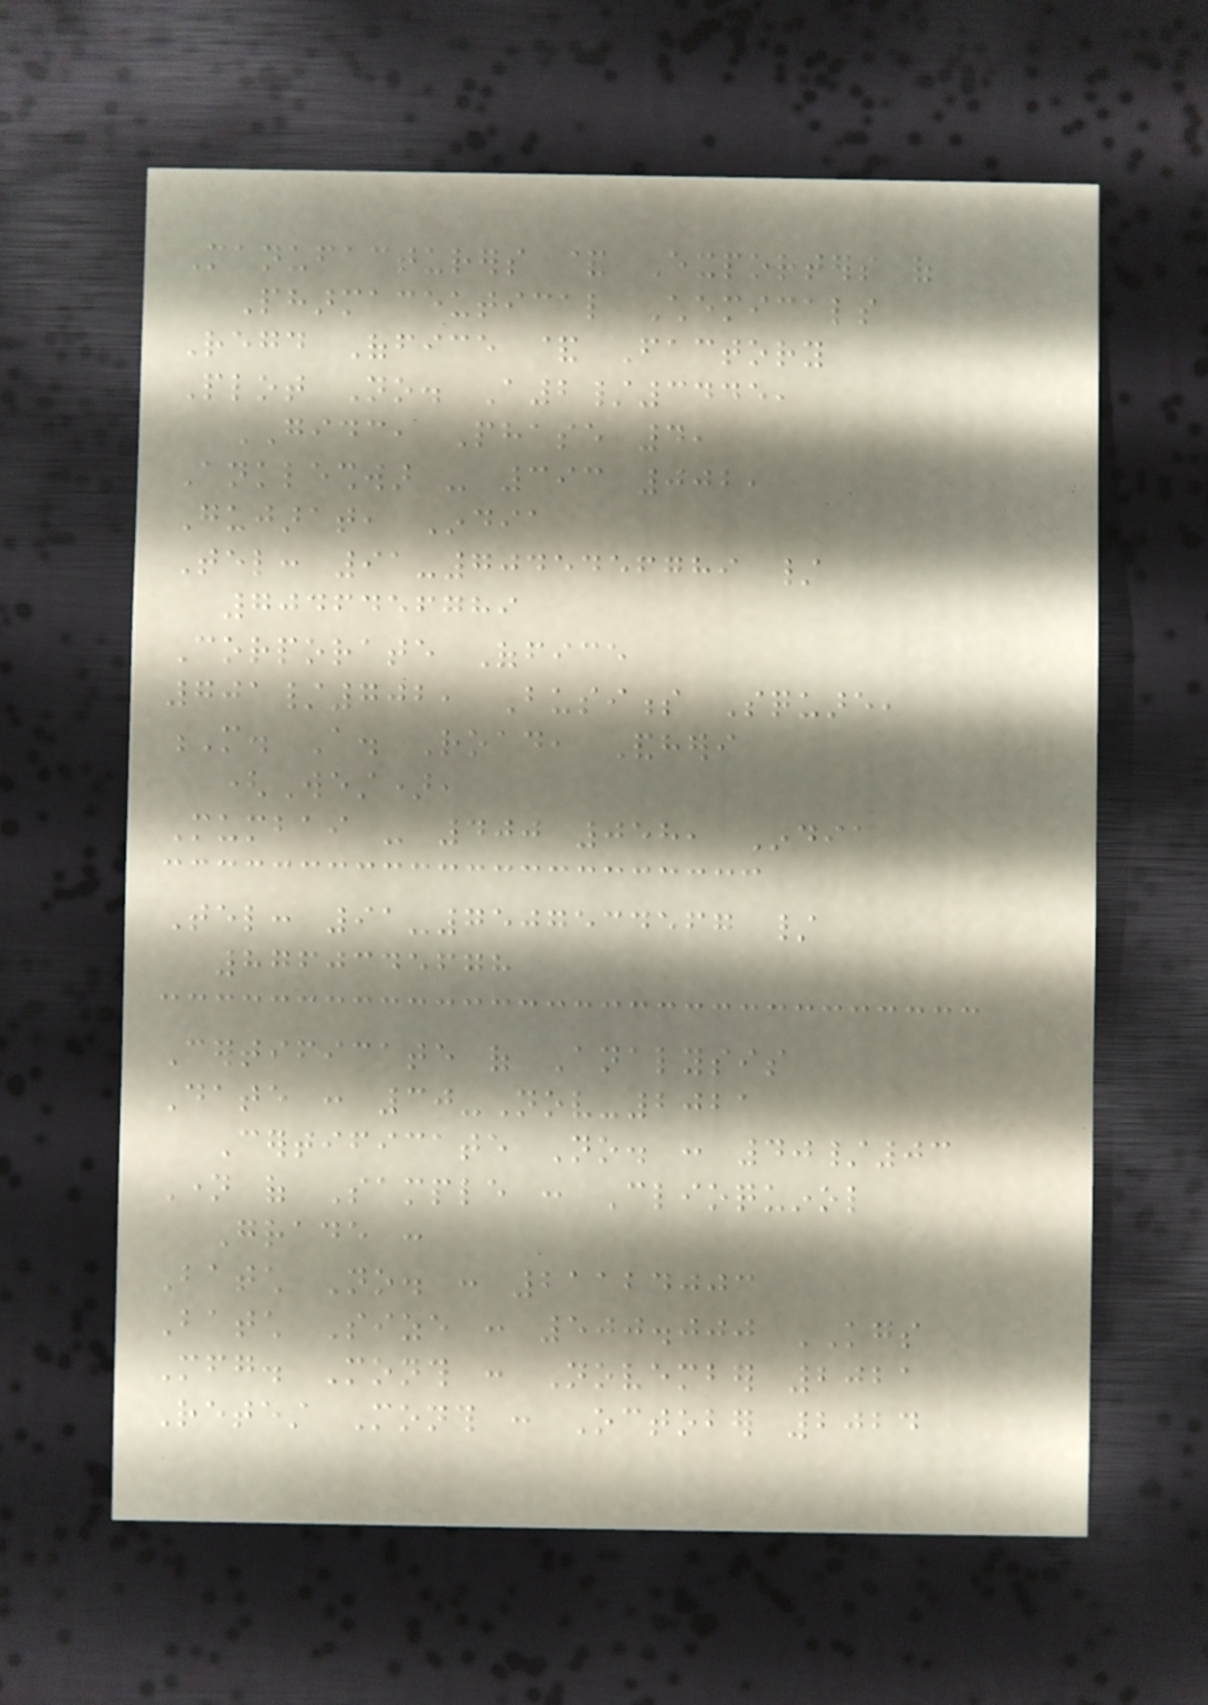Manufacturers & Exporters of
Pharmaceutical Chemicals
Regd Office & Factory
Plot No. A2/3445,
GIDC, Phase 4,
Ankleshwar - 393 002,
Gujarat, India
Tel: 91-7045456789 /
7046456789
Corporate Office
701/702, Business Square,
M. A. Road, Andheri
(West),
Mumbai - 400 058, India
Tel: 91-7507534567 /
8760345678
Certificate of Analysis
Date : 30-Nov-2021
Certificate No. : 40/03
Name of Sample : Clioquinol
Grade :
Batch No. : 21124003
Batch Size : 500.000 KGS
Mfg. Month : November 2021
Retest Month : October 2024
